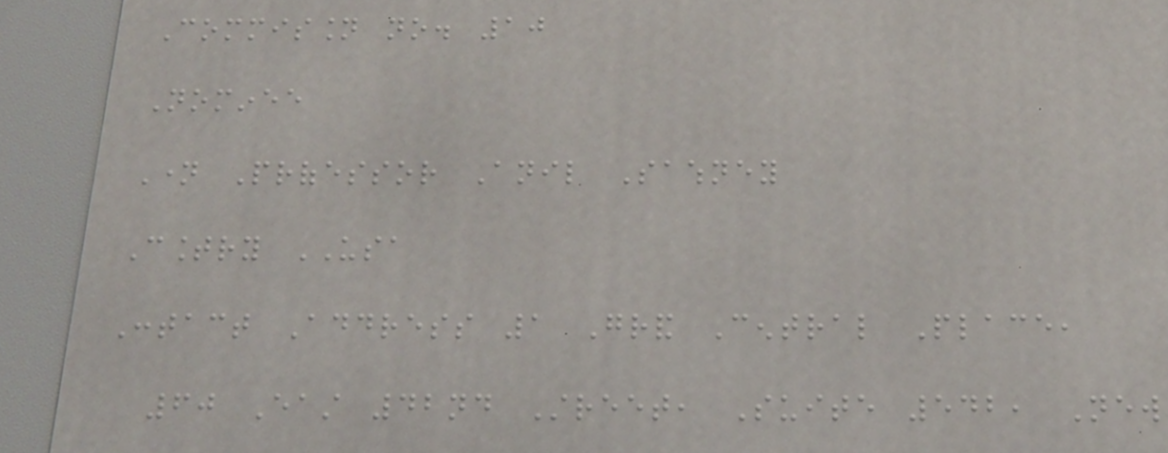Commission no. 10
Nominee
Name Professor Anil Sawhney
Country USA
Contact Address 1 Grand Central Place,
60 East 42nd Street, Suite 542, New
